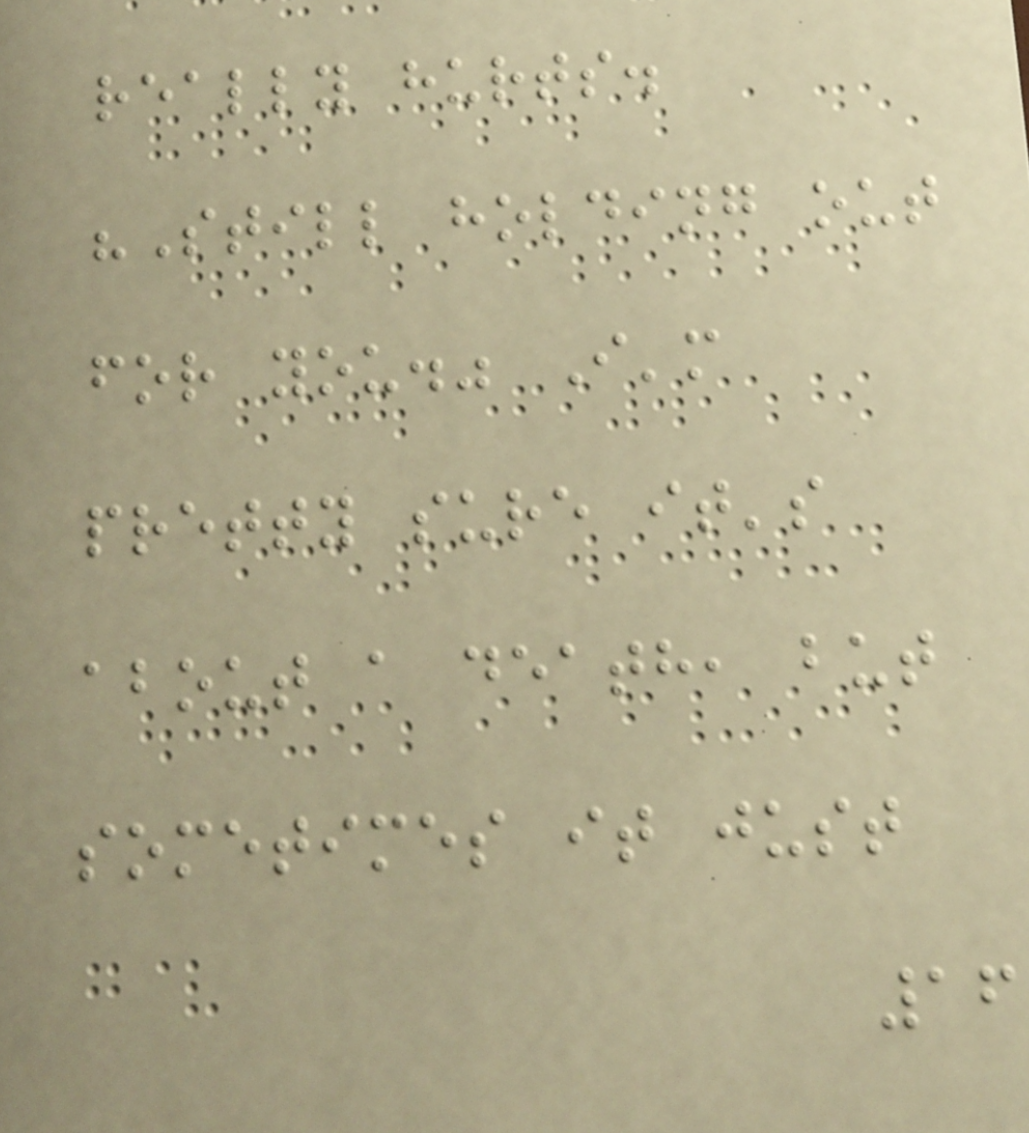really hurts.
"Still holding out
for you." I'm
pretty sure it's
about a death, but
sometimes it just
16
